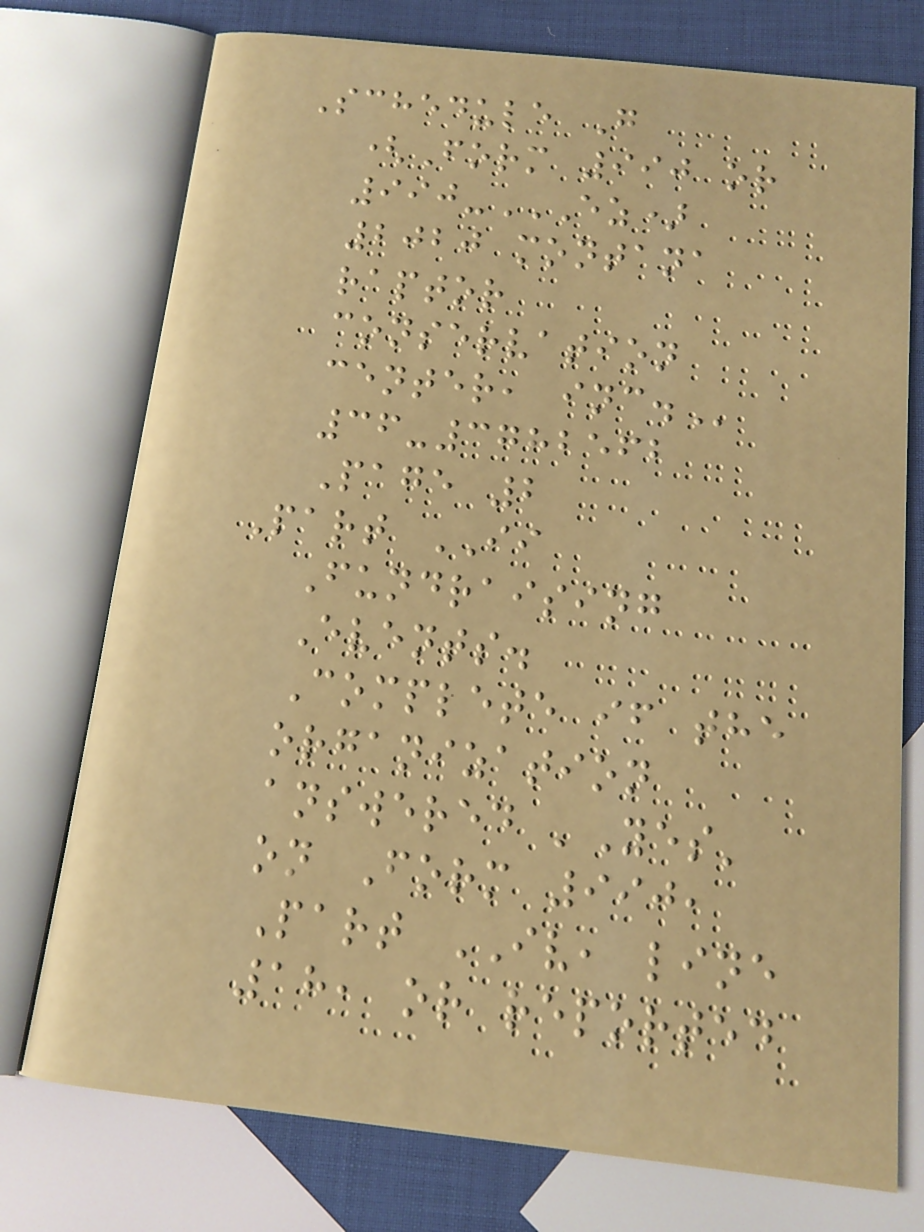Schedule G
(Form 990 or
990-EZ)
2020 MONTANA
RAPTOR
CONSERVATION
CENTER, INC.
36-3782562
Page 2
Part II
Fundraising
Events.
Complete if the
organization
answered 'Yes'
on Form 990,
Part IV, line
18, or reported
